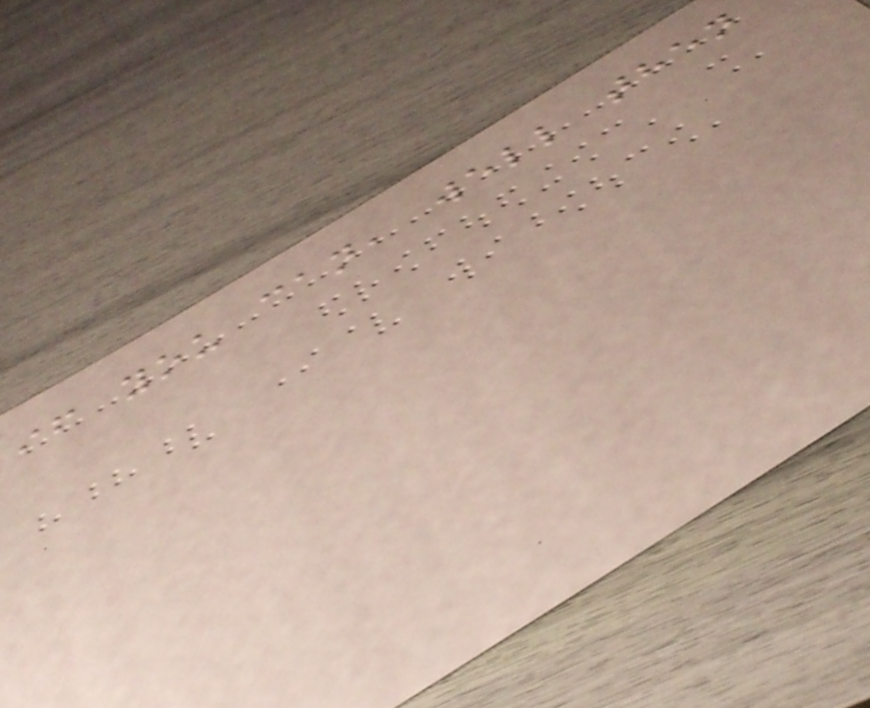if you can, well then
